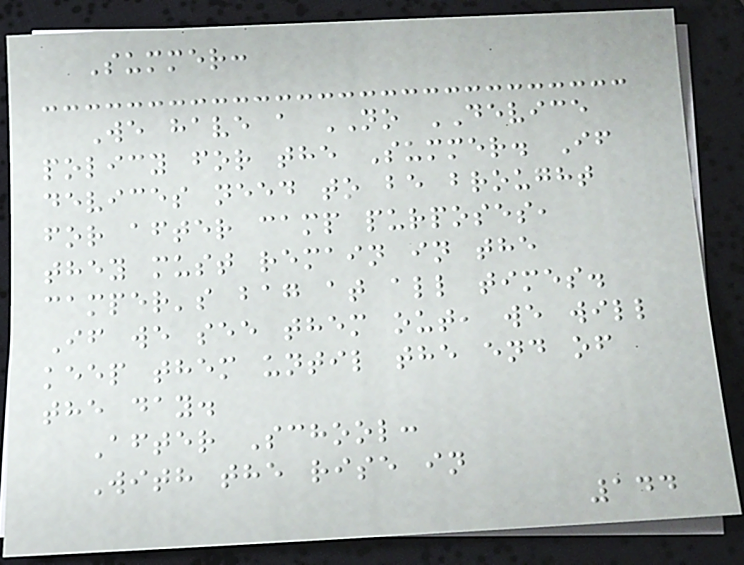Summer:
We have a NO DEVICE
policy for the Summer. If
devices need to be brought
for after camp purposes,
they must remain in the
camper's bag at all times.
If we see them out, we will
keep them until the end of
the day.
After School:
With the rise in
144
